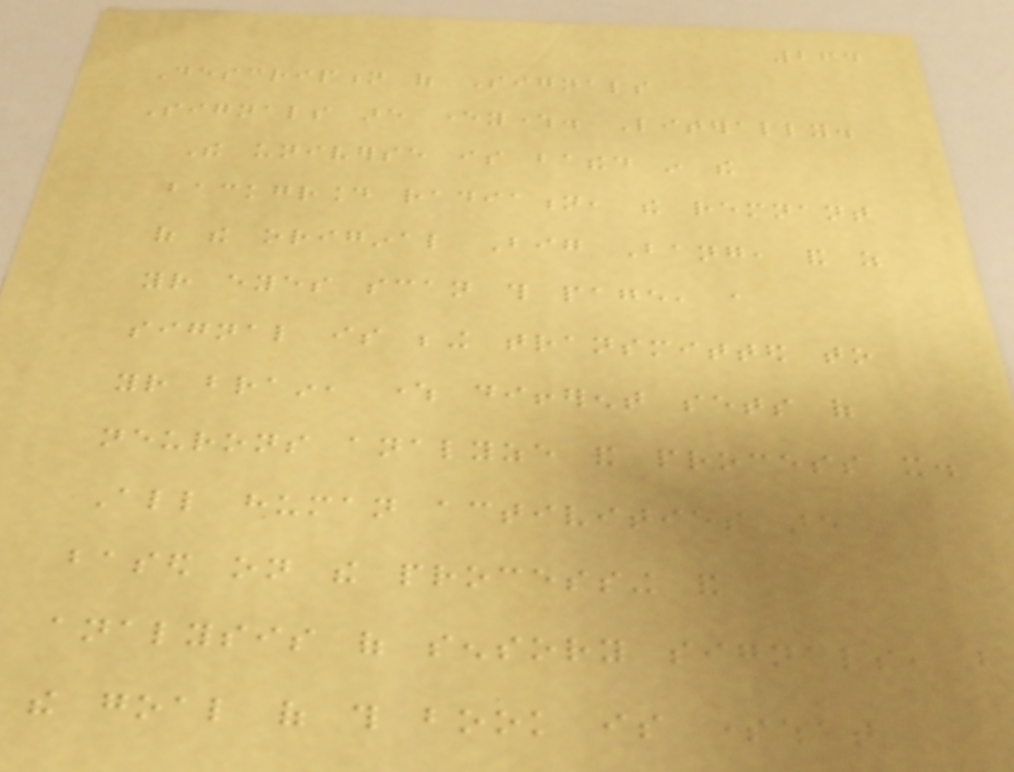264
Description of Signals
Signals are everywhere. Literally.
The universe is bathed in the
background radiation, the remnant
of the original Big Bang, and as
your eyes scan this page, a
signal is being transmitted to
your brain, where different sets of
neurons analyze and process it.
All human activities are
based on the processing and
analysis of sensory signals, but
the goal of this book is somewhat
